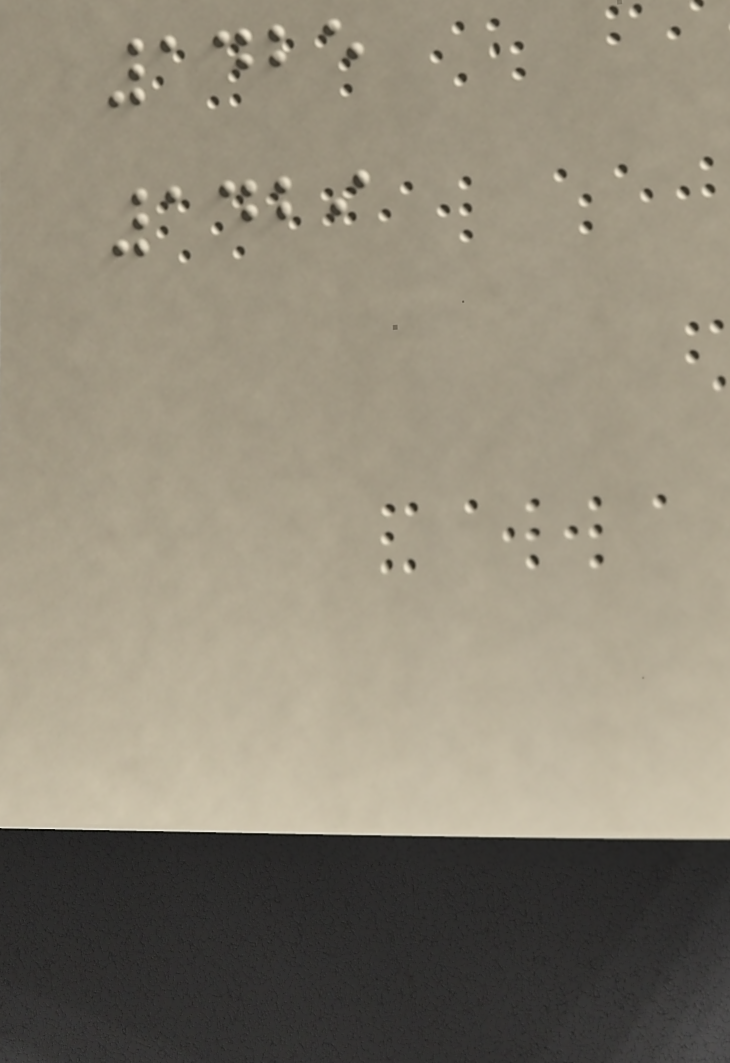1425
1429
